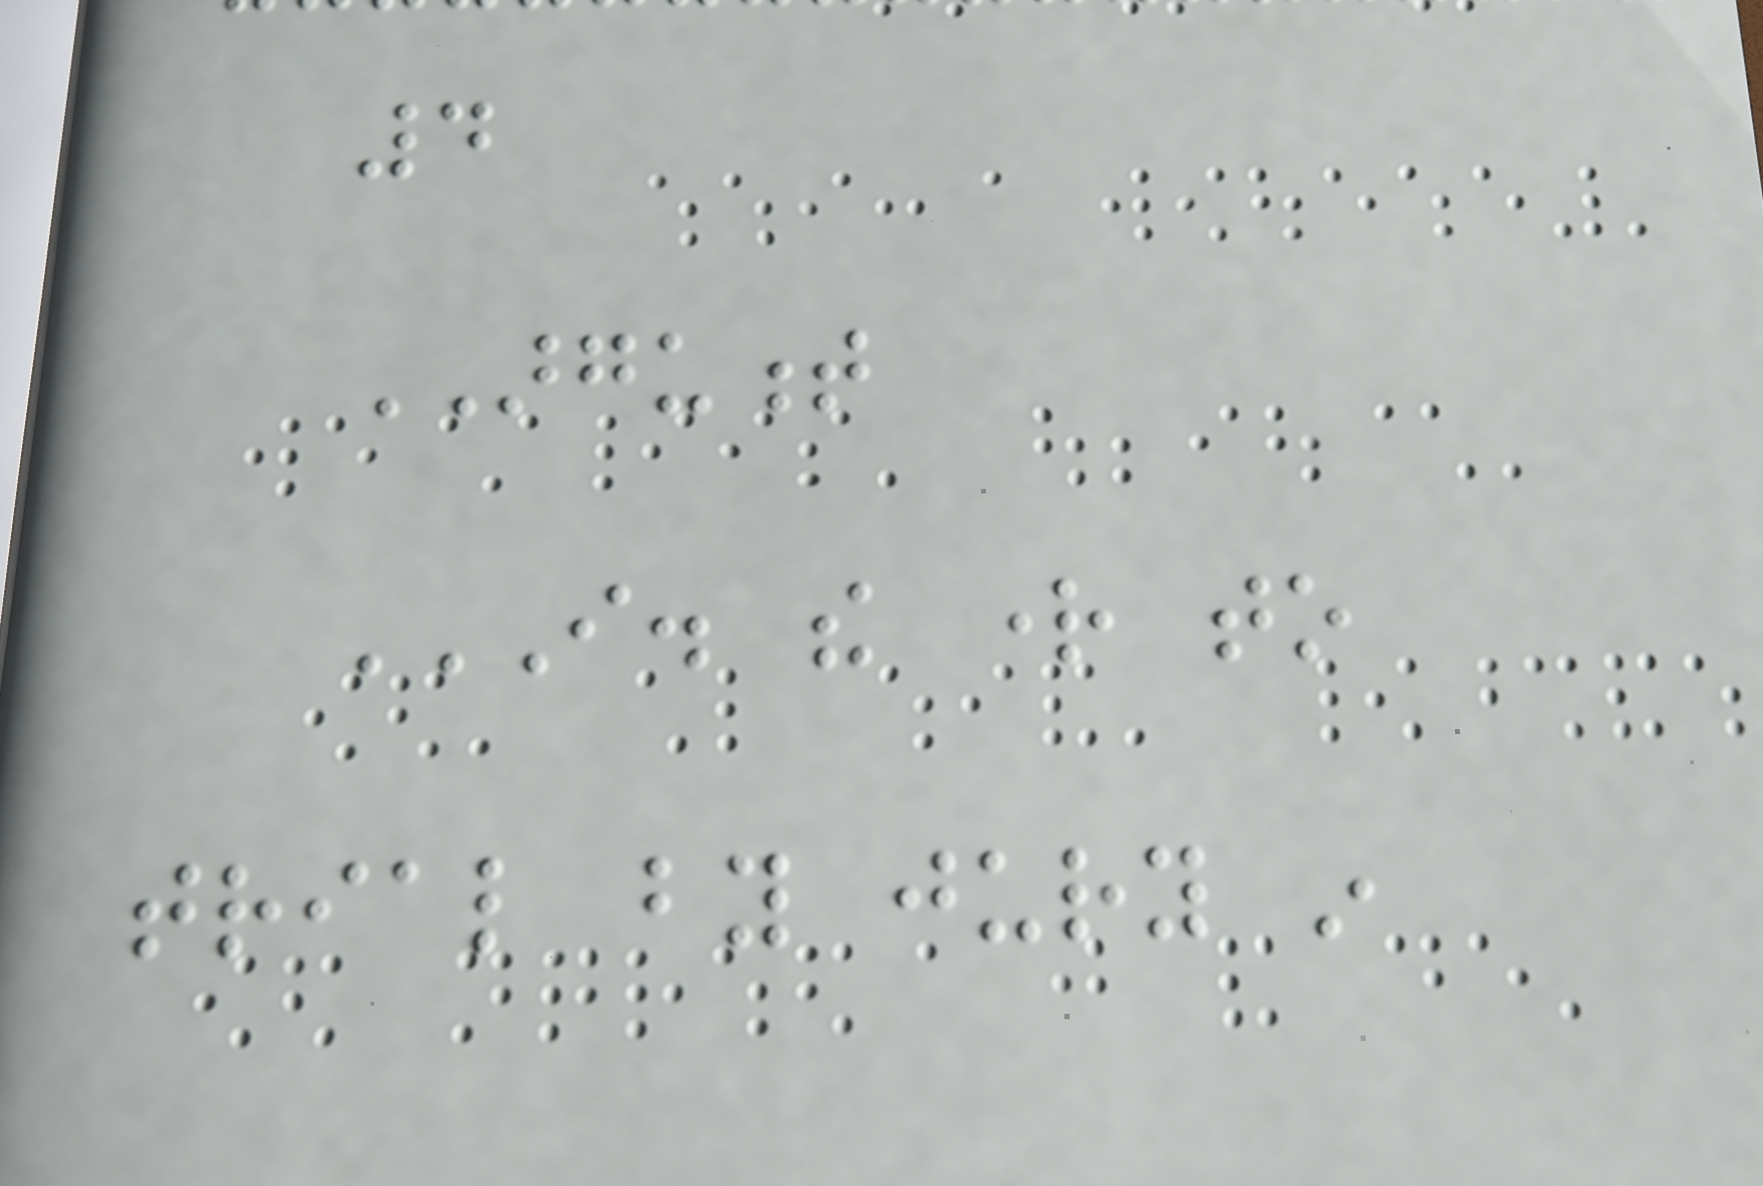4
ARGUMENT
I. THE RIGHT TO
TRIAL BY JURY IN
